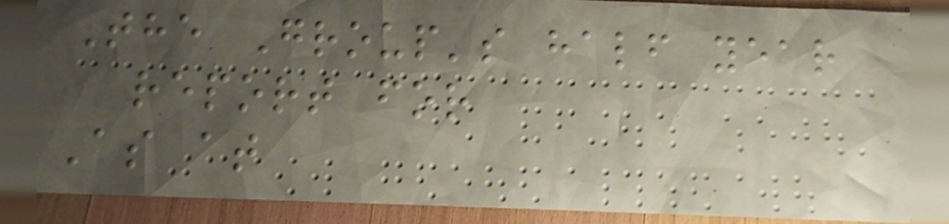The Group's half year
report for
As at
